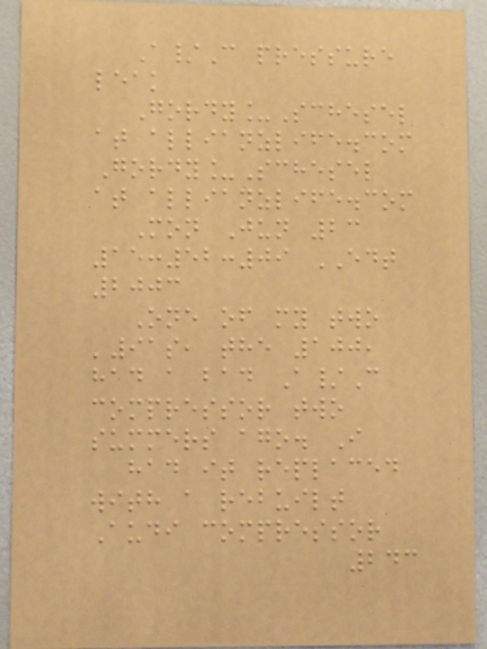A/C pressure
leak
Gordy_Schesel
at allianzlife.com
Gordy_Schesel
at allianzlife.com
Mon Jun 23
15:52:09 EDT
2003
One of my two
'91s, the 100,
had a bad A/C
compressor two
summers ago. I
had it replaced
with a rebuilt
Audi compressor
243
